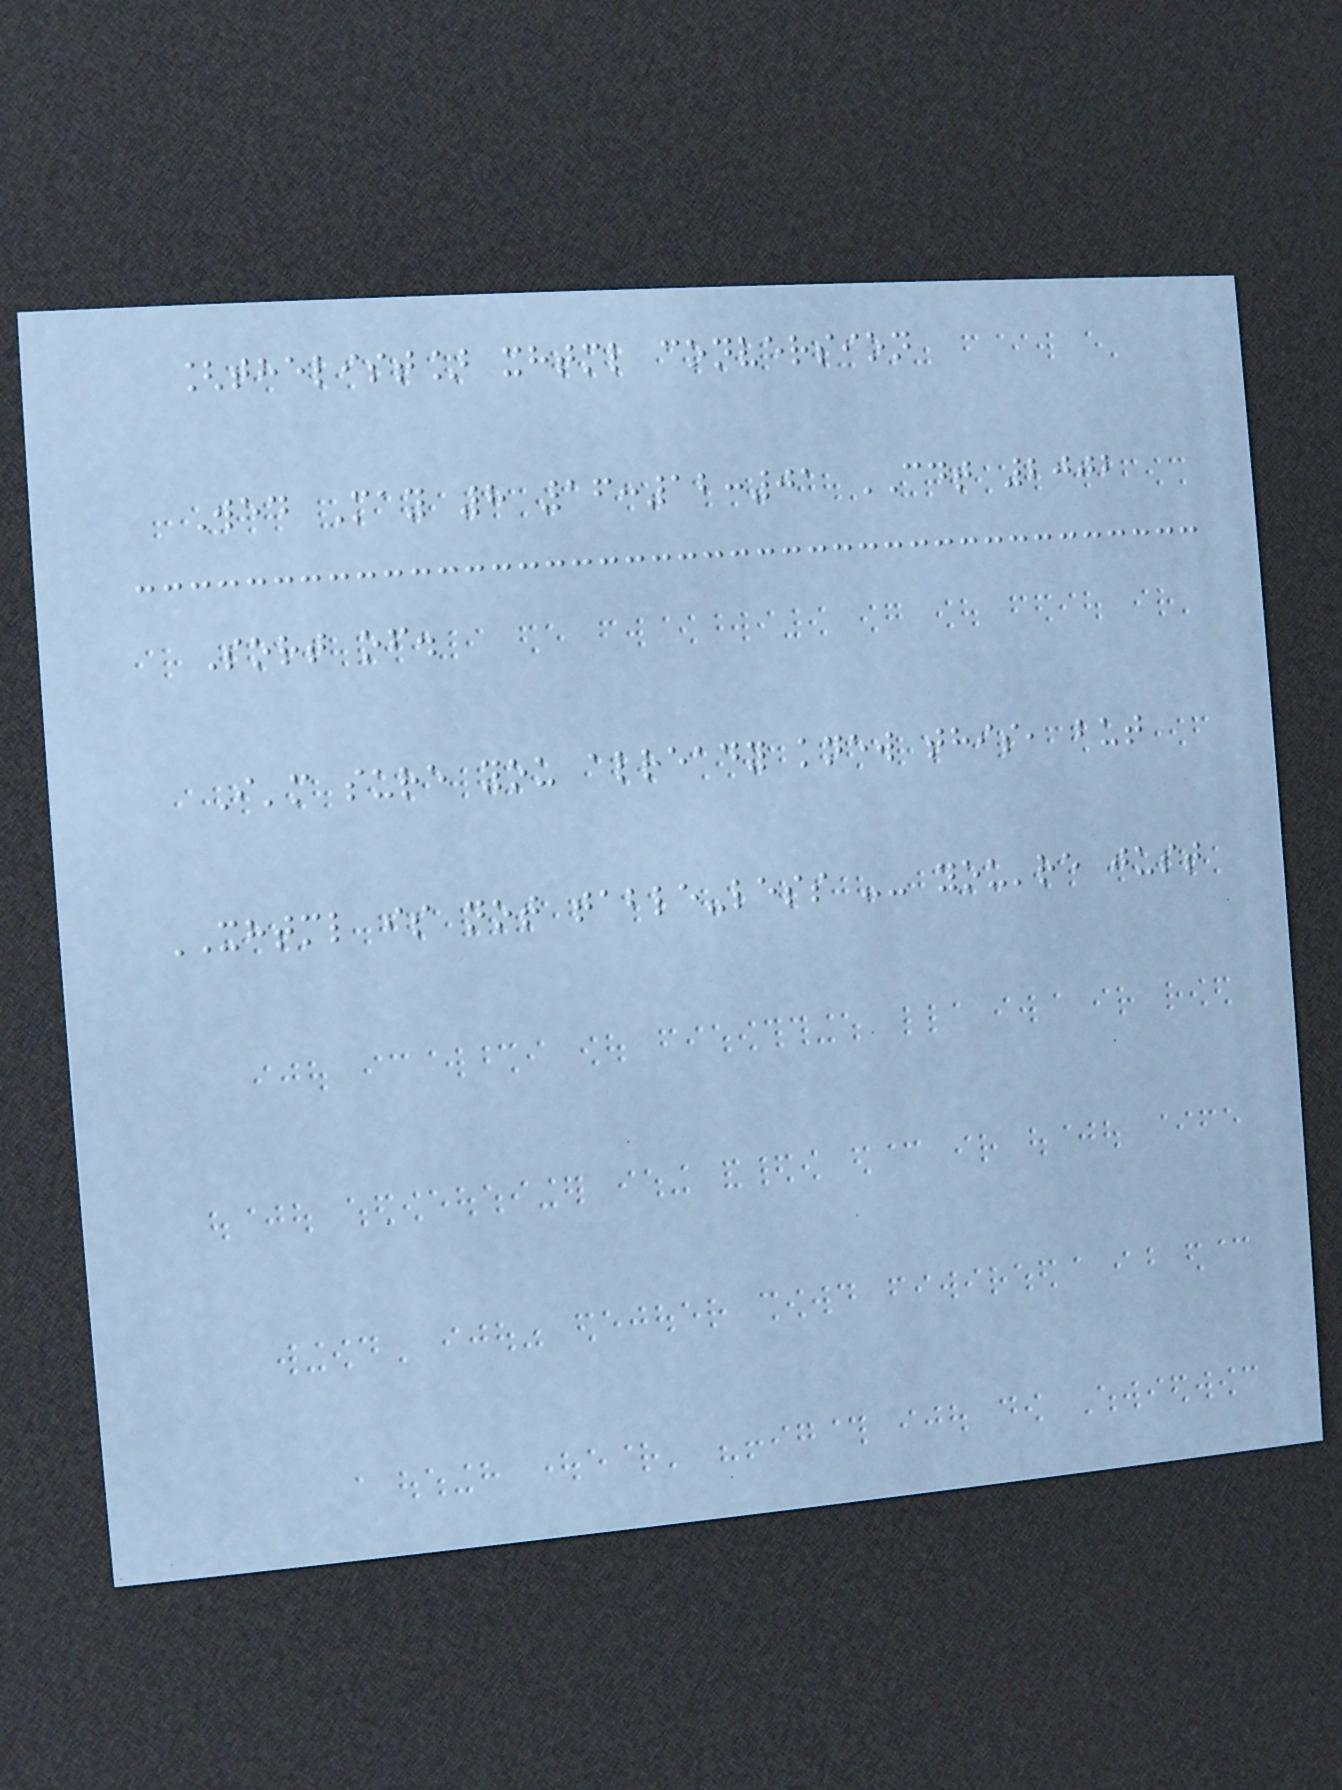[thelist] xhtml conversion
Wed May 8 16:12:01 CDT 2002
Sort of.
I'm sure you already knew this, but
XHTML is not table-less -- you're just
